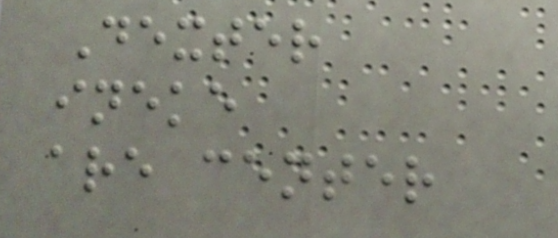Dexter
ineke
are center
